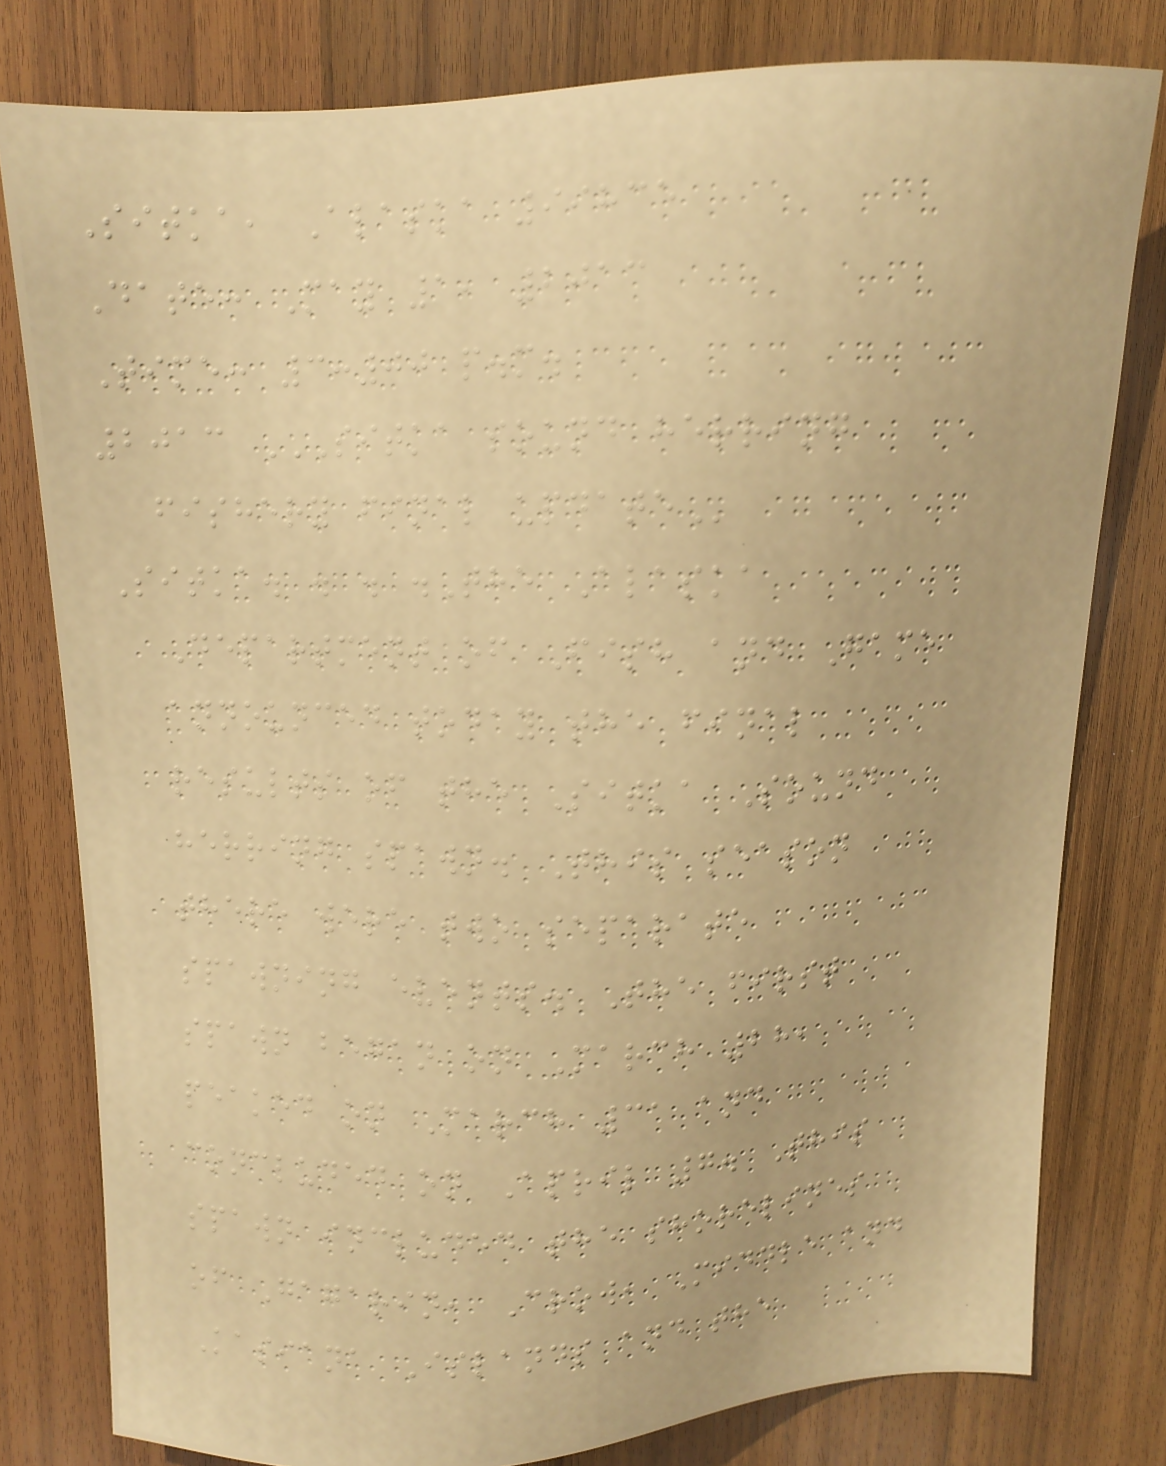Sitka, Alaska 99835
Date: May 1, 2013
Time: 3:00 p.m.
2013 SITKA SOUND HERRING
FISHERY FINAL UPDATE
Sitka. . . .The Alaska
Department of Fish and Game
announced today the final
results of the Sitka Sound
herring spawn. This season
there were two separate
spawning events. The first
spawn began on March 28,
peaked on March 31 and
concluded on April 7. This
spawn included the shorelines
of Gagarin, Crow, Middle and
Kasiana Islands and the
